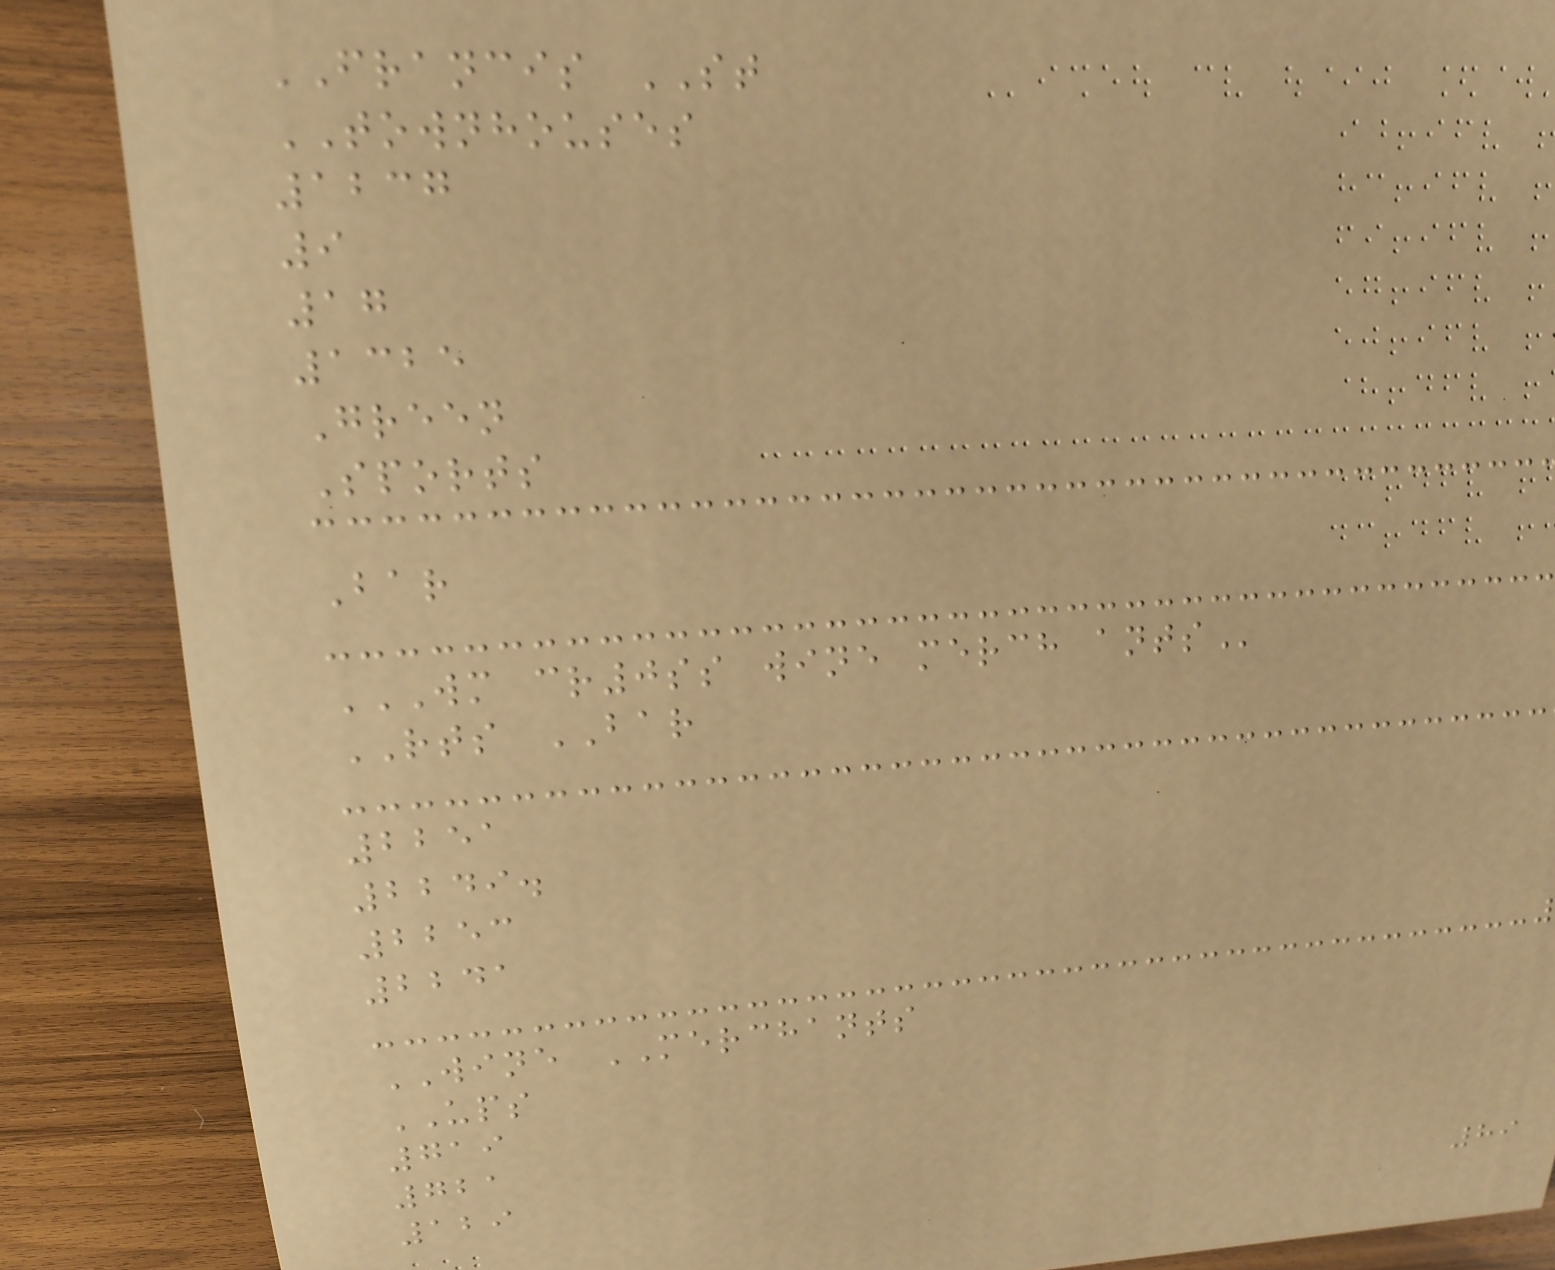FRANCIS ST
TOWNHOUSES
1237
9
17
1325
Green
Sports
Bar
WM CR0SS WINE MERCH ANTS
RTS BAR
2251
2249.
2253
2241
WINE MERCHANTS
UPS
719
721
129
89
